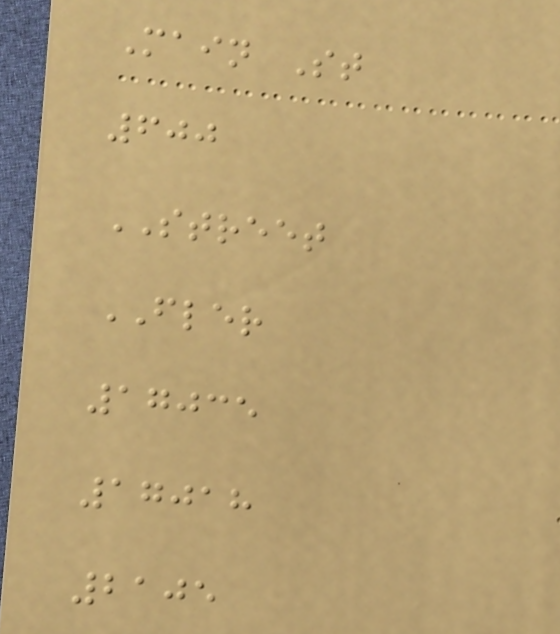Main St
600
STREET
FLER
17035
17018
2105
